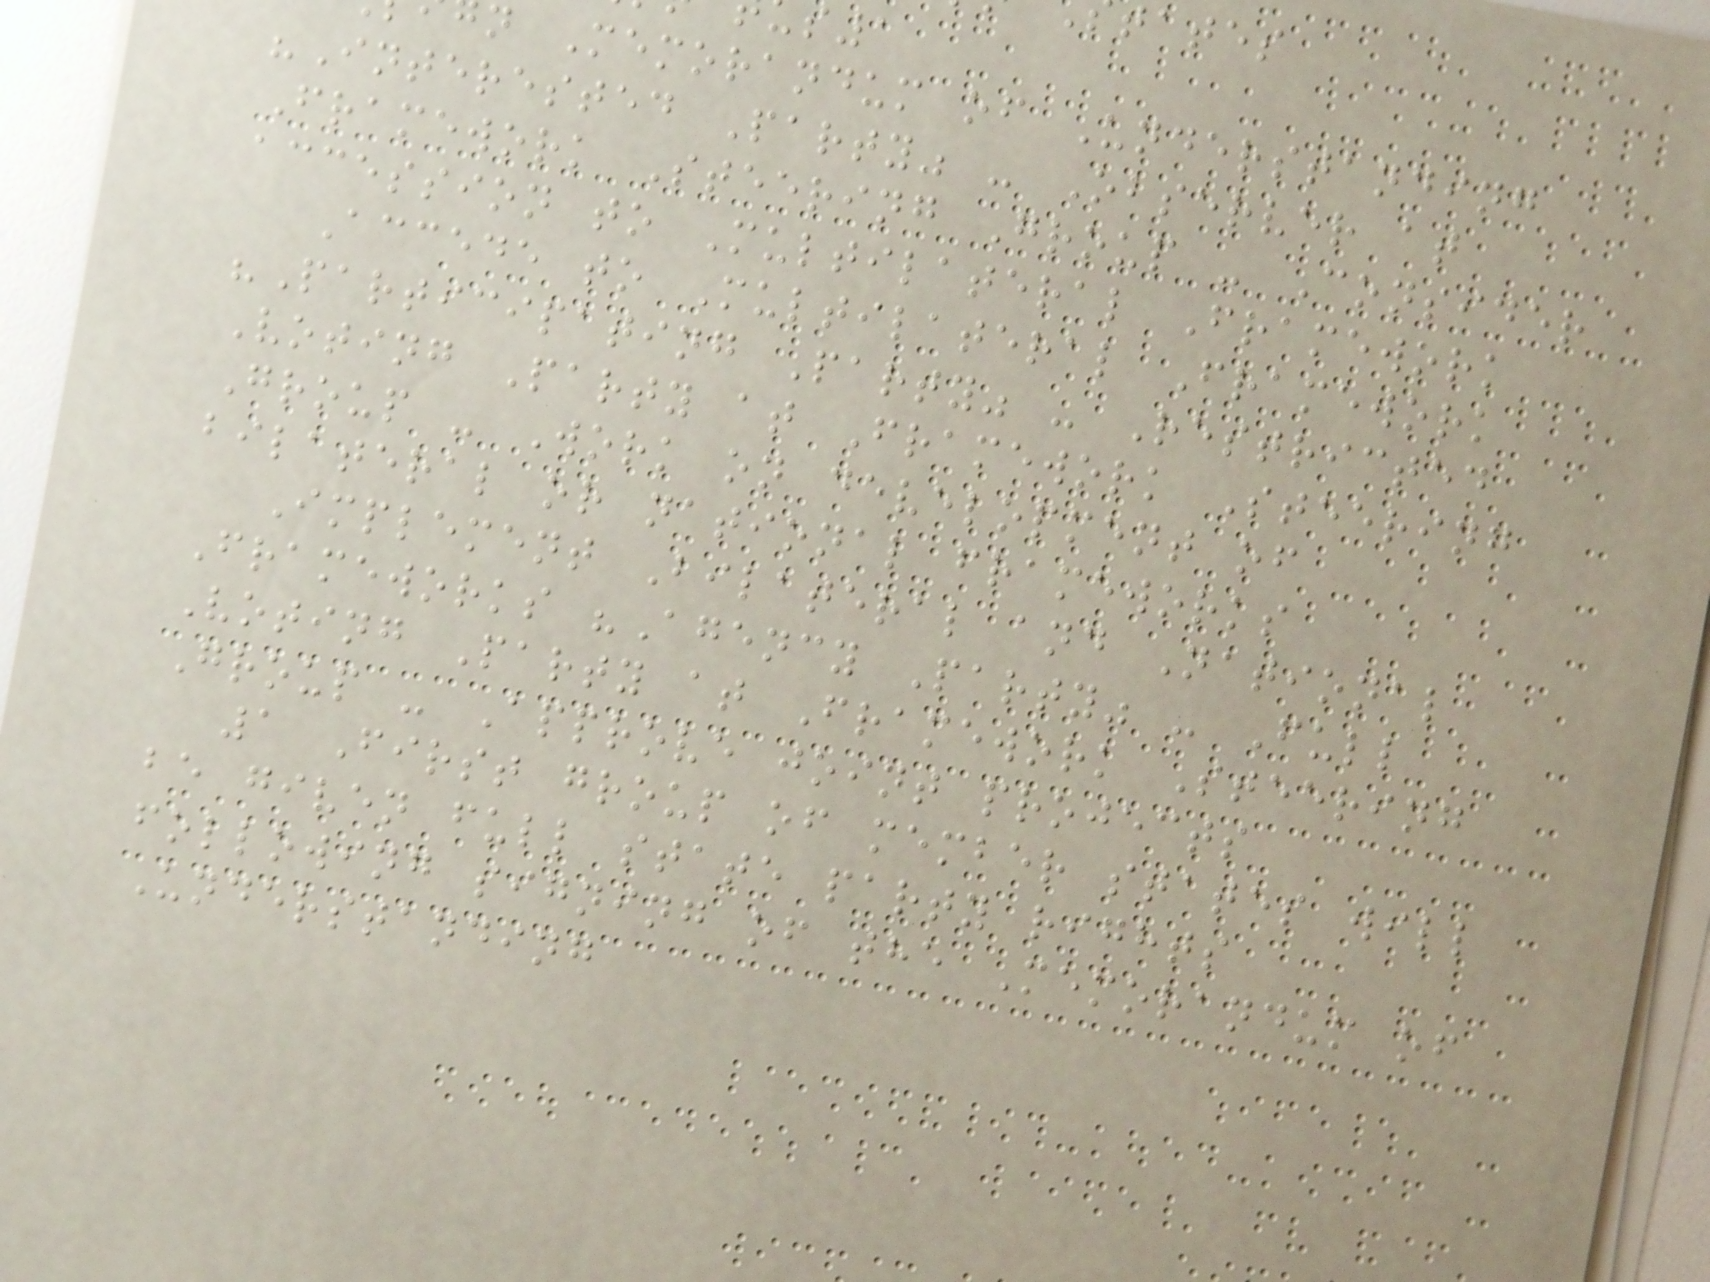n Memorandum of Understanding
"Interested Party" - Observer at
Framework Steering Group - Consider
accession to Multilateral Framework
Accede to Multilateral Framework
"Participating Party" - Restricted
Voting Party at Framework Steering
Group - Work on development of
bilateral or national frameworks
Implement Bilateral and National
Frameworks "Agency Party" - Full
Voting Party at Framework Steering
Group - Approve joint projects
1 First group of member states will
be given full state party rights
following signing of the Memorandum of
Understanding
